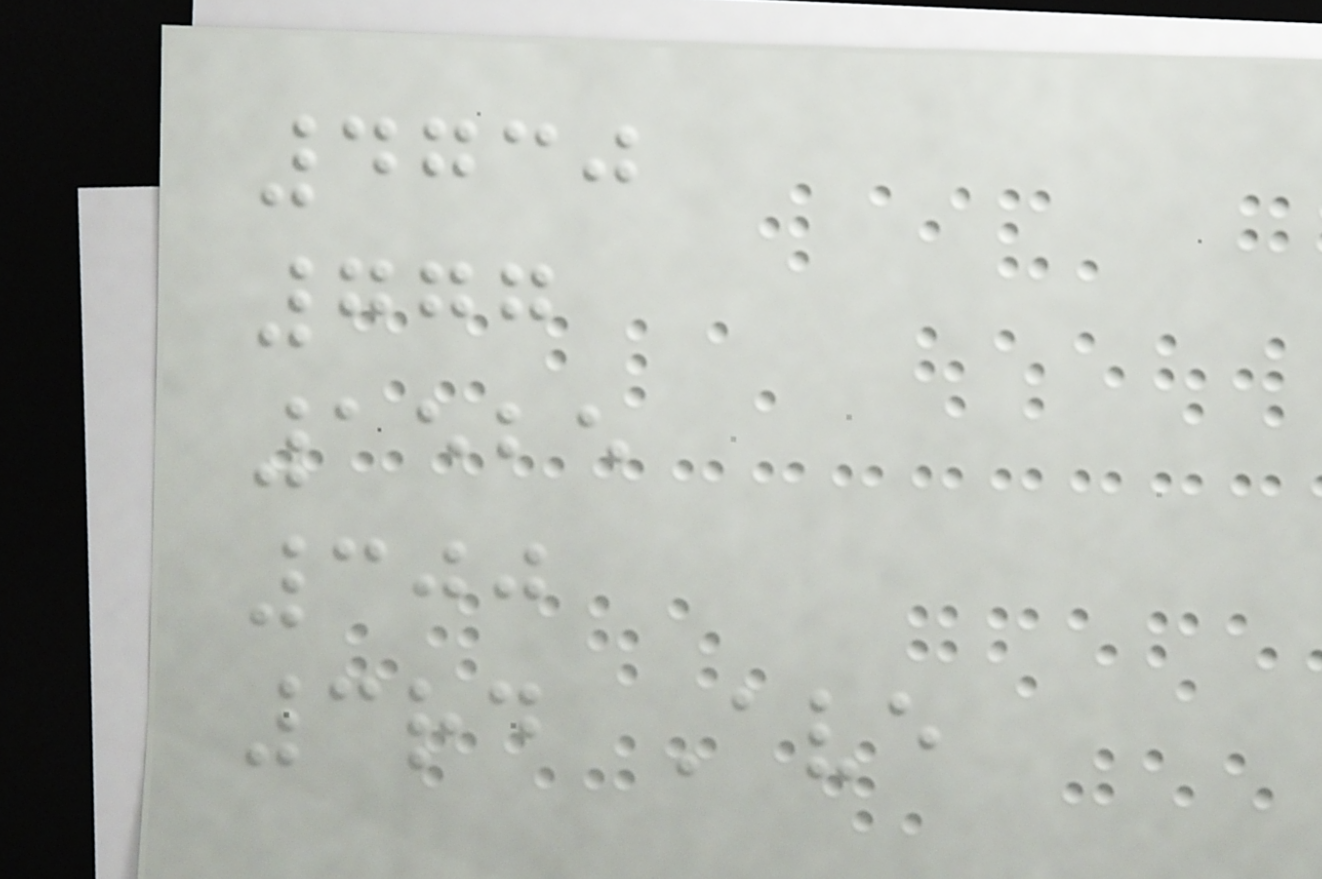4730
777
1525
300
3rd Ave
